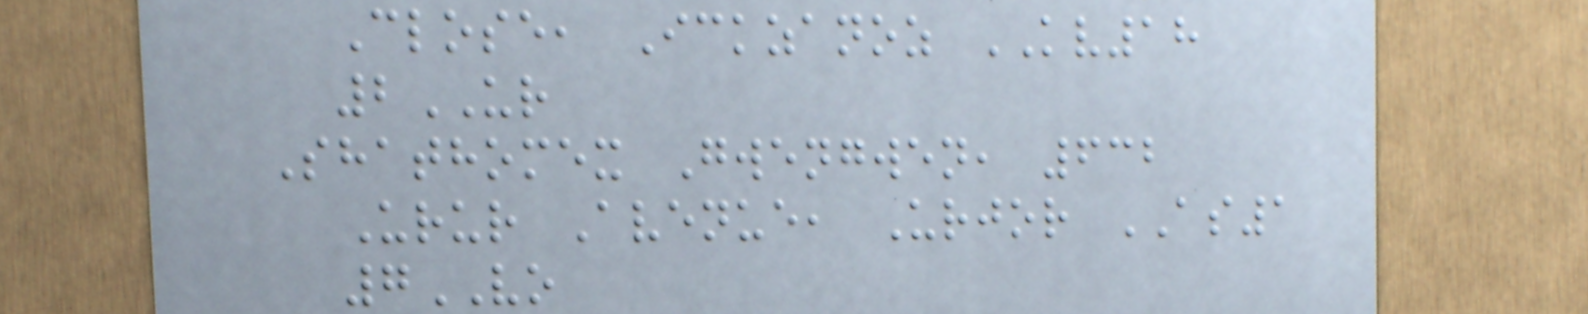Close, Ickzanoz KV18
2UR
Shathomex Gwengwen, 632
Urur Avenue, Urjor AS1
7VO
